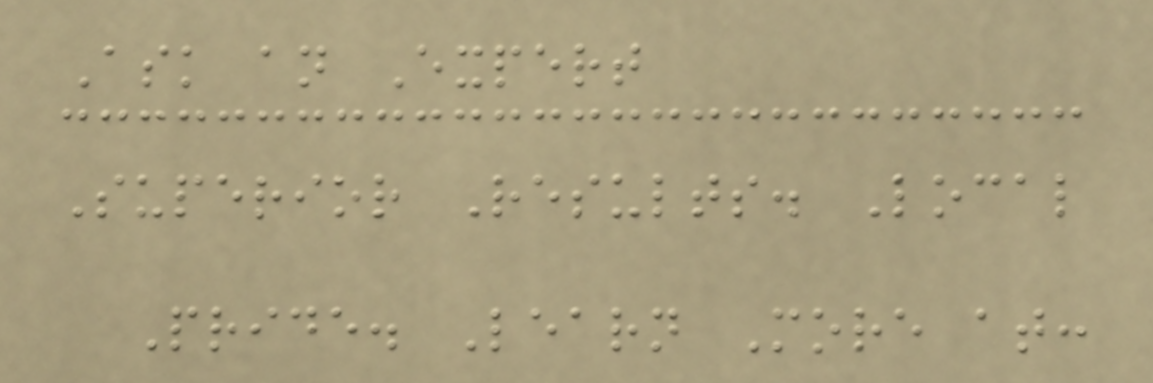Ask an Expert
Superior Results. Local
Pride. Learn More at:
